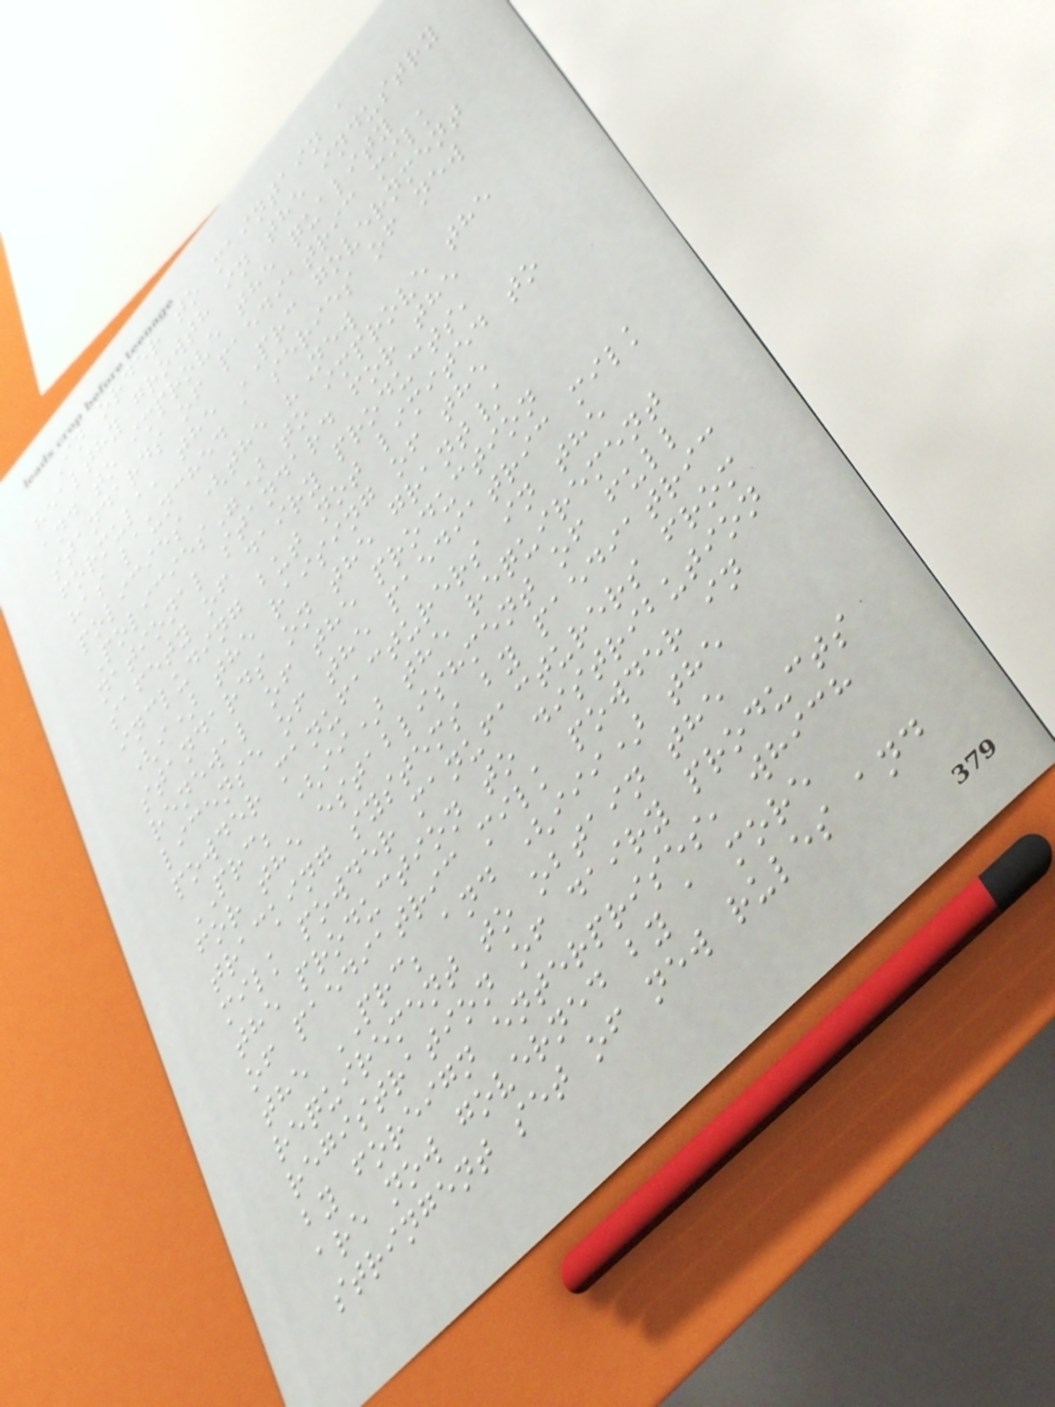In order to maintain a
healthy growth in the industry
and to improve the quality
standards of paediatric milk
formula, the PRC government
has launched a series of new
policies (the "New
Policies") to improve the
national standard for the
safety of dairy products,
including but not limited to
(i) the raising of the
standards on the grant/
renewal of the production
license of the paediatric milk
powder manufacturers in the
PRC; (ii) the requirement
for the establishment of full
tracking systems by paediatric
milk powder manufacturers from
the production to distribution
of paediatric milk powder in
the PRC; and (iii) the
requirement to obtain the
registration of dairy products
by foreign enterprises, which
are now governed by a more
stringent set of new rules and
